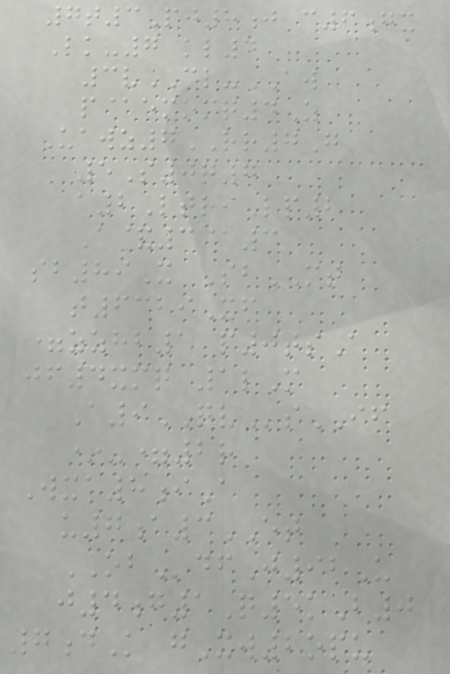7t3Pj8j c6gx
Lk-7 kl4
3vCL-AW
p@emomq4Z
Uawz7RR7G
5S0q7
a2LtriLp2
A&3@3
sb89X SbMT
t6329Xf
=zzhb1 p0tsA
jf4xmq 1lM
A9QVsIF
*-=2r
Wxa8iA
u7a3ET
OBdfJ92U
j4g1Q5kB0
7dK gXw2opu
